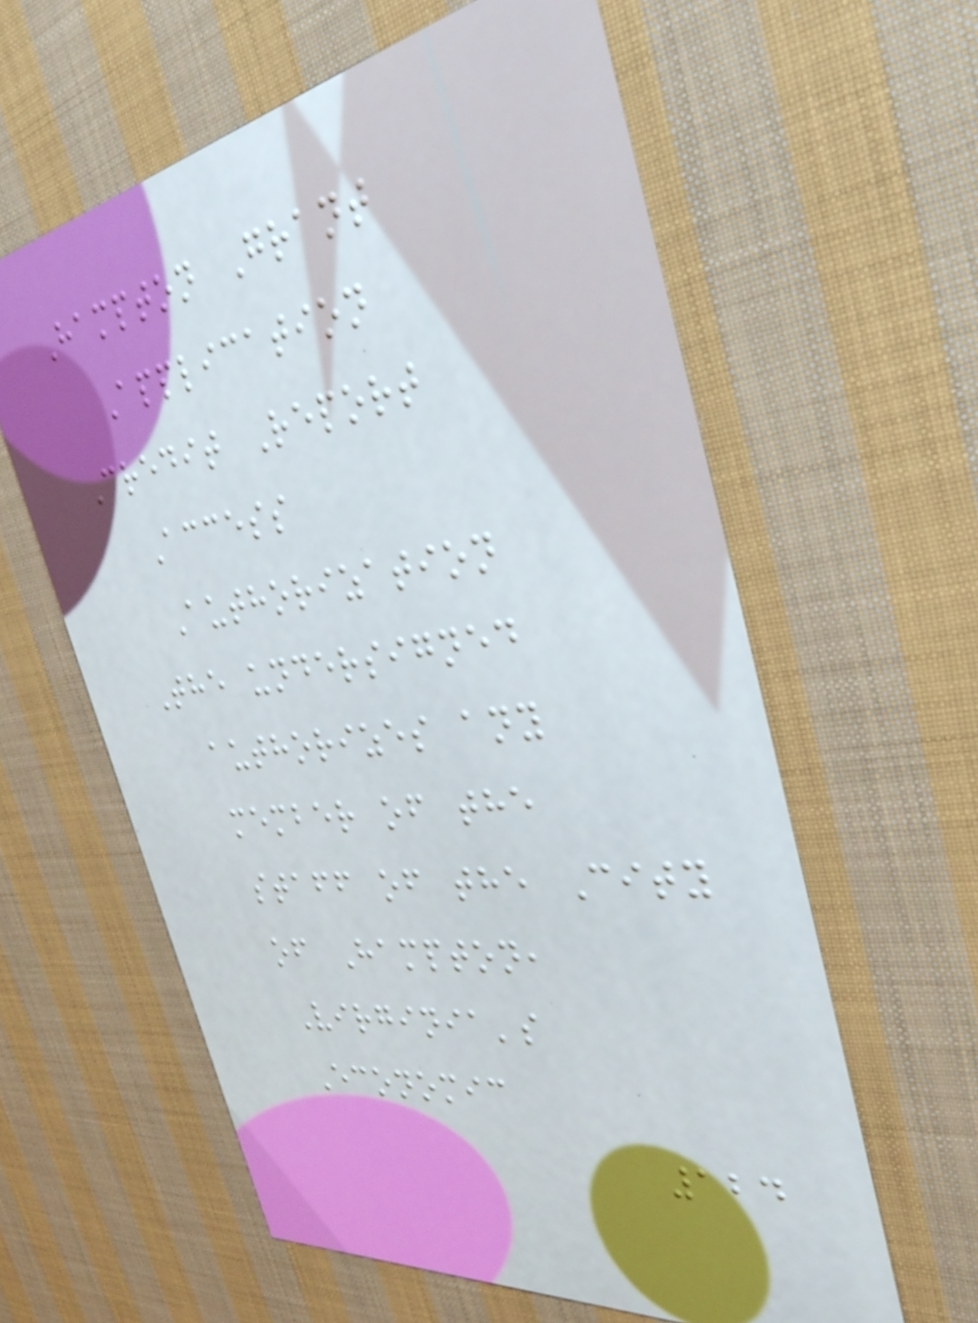Hampton Grant
Application
Credit Report
Access
Authorization
The undersigned
authorizes any
member of the
staff of the City
of Hampton,
Virginia's
Economic
124
